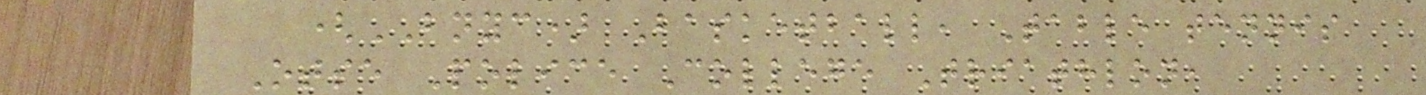(BNYC) Basketball, Table tennis
Otse Police College Triathlon,
